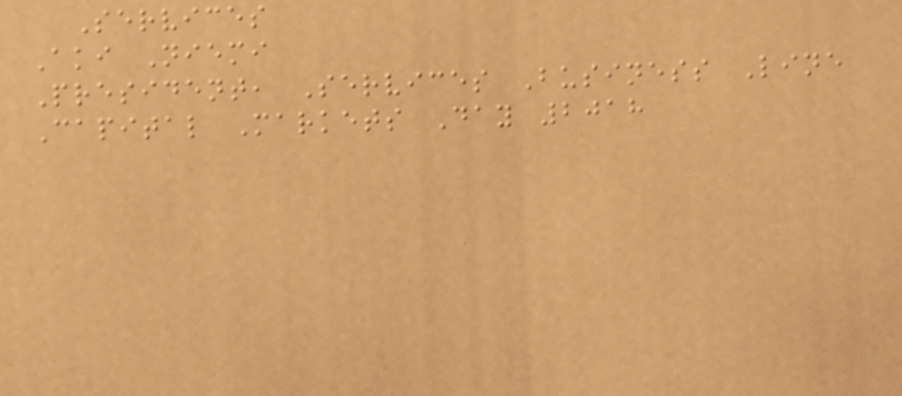Services
Aki Niemi
President, Services Business Line
Capital Markets Day 2018
